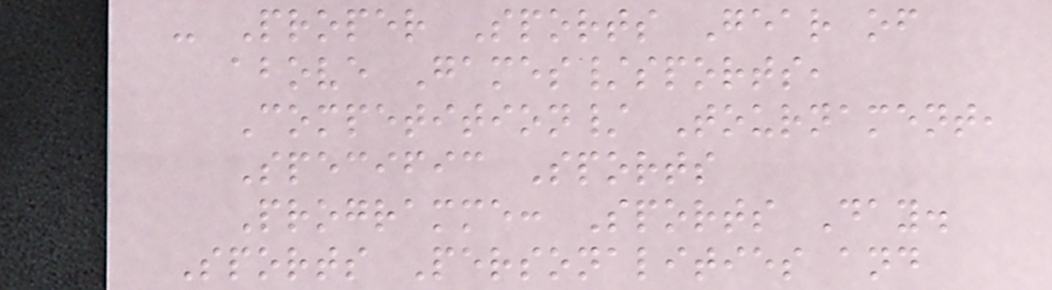- Proper Sports Gear of
above Games/sports,
Competition/ Tournament,
Specific Sports
Programme: Sports Day.
Sports Personalities and
